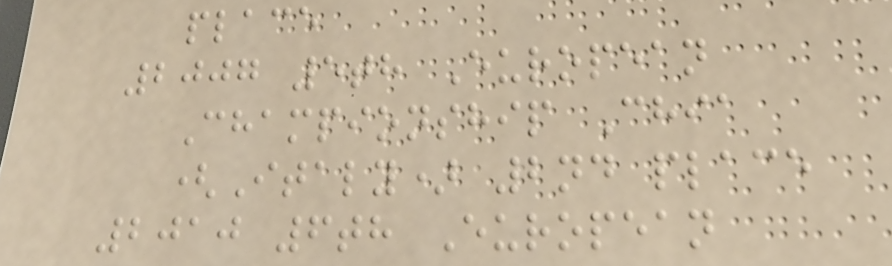place
2007 5th European
Championship Chia
(Italy) 2nd place
2010 6th European
